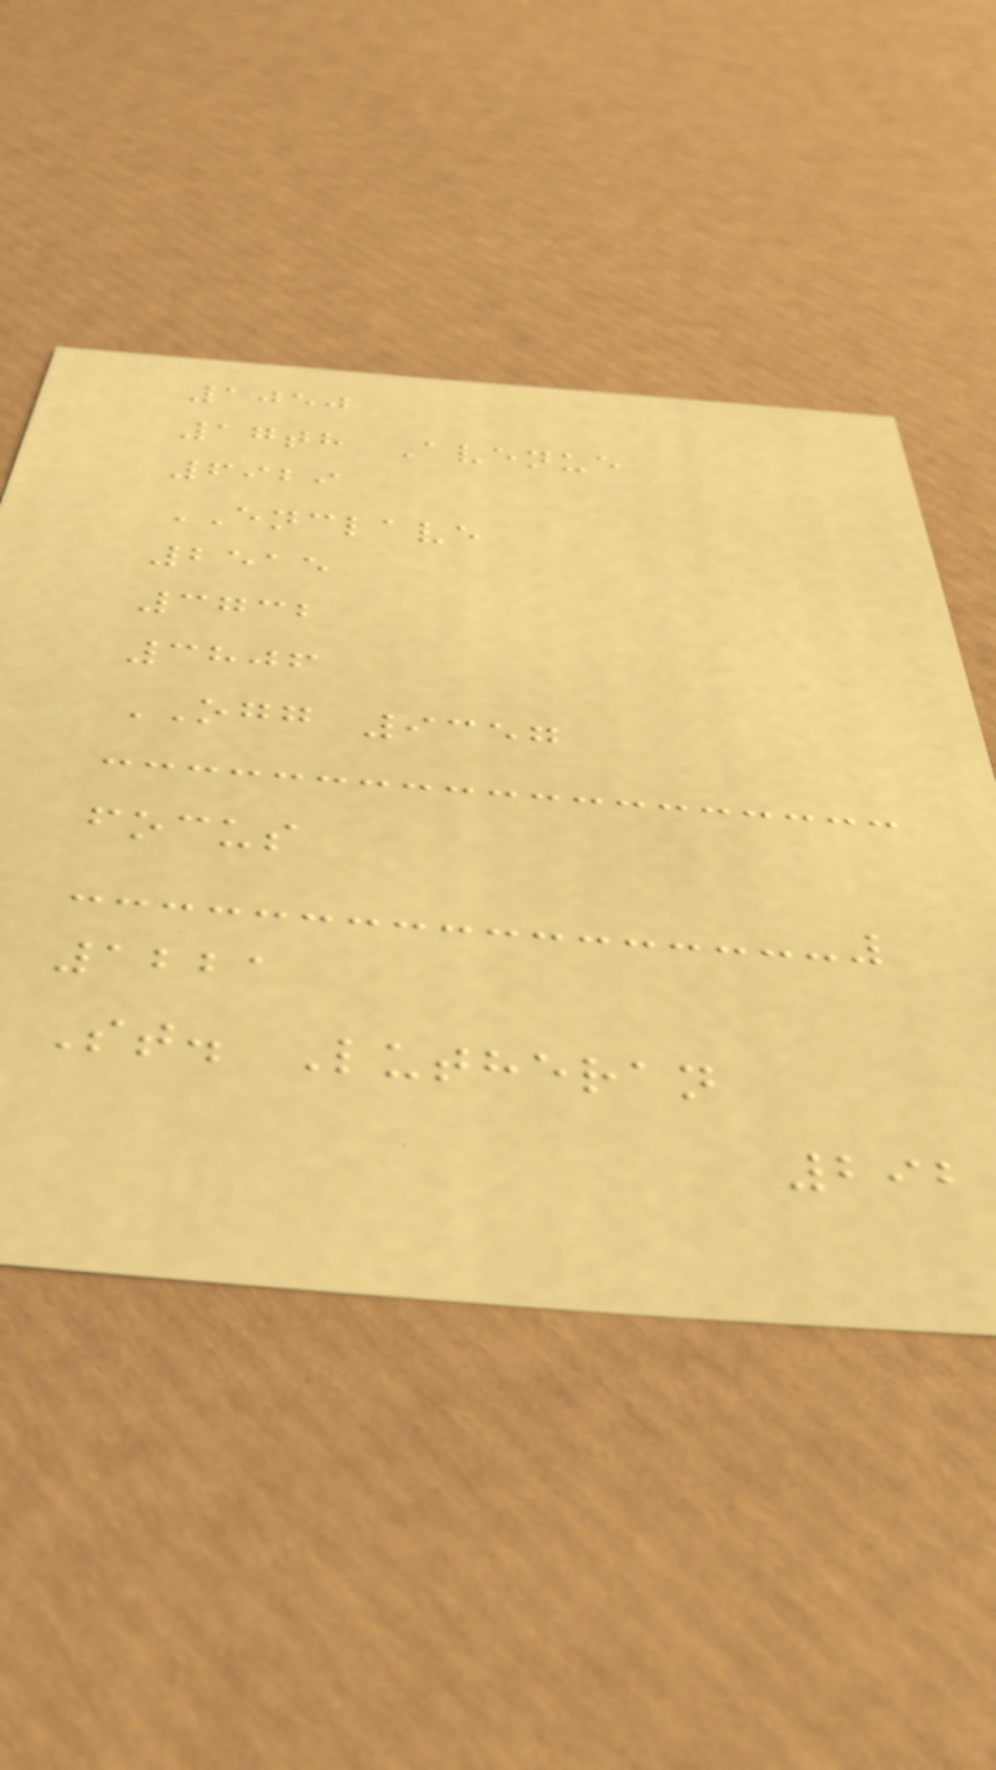1050
17th Avenue
6929
ENCLAVE
2515
3732
3806
OGG 9357
focus
1221
St. Lutheran
292
